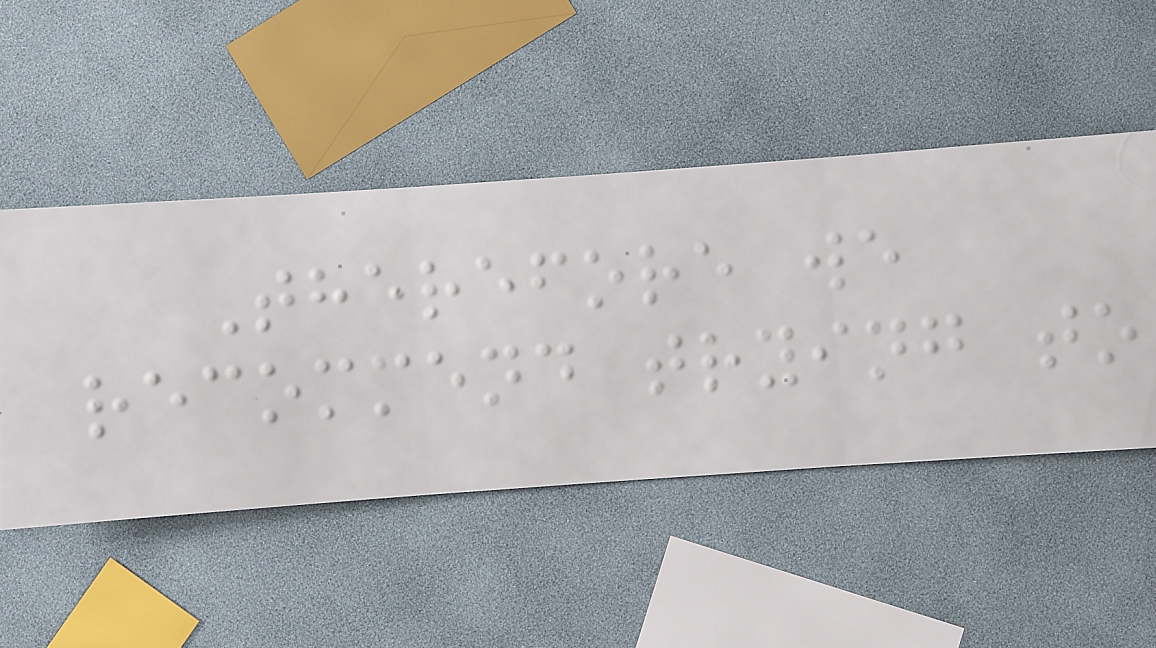Therefore we
recommend trying to
